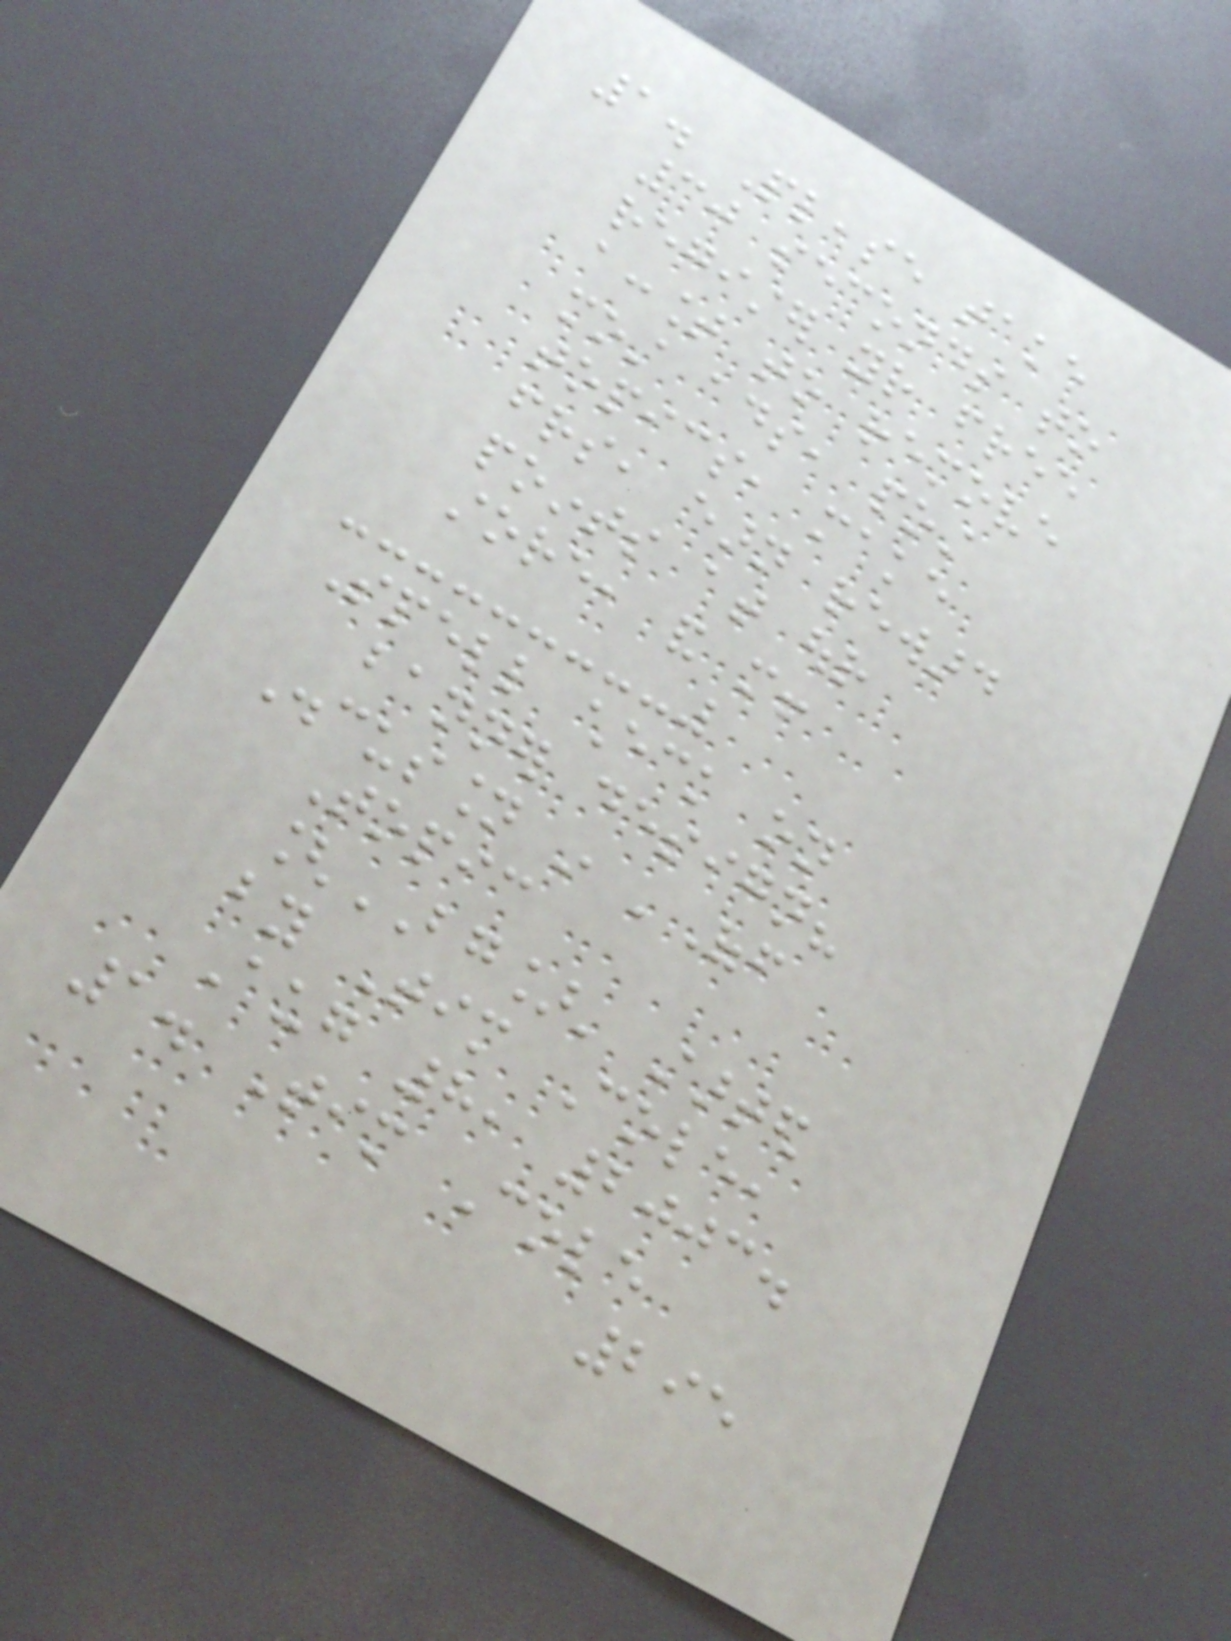1. Please take
30 seconds to
register your free
account to remove
most ads, post
topics, make
friends, earn reward
points at our
store, and more!
Spell check on
banner design?
Discussion in 'Off
Topic
[BG]' started
by Tim Cole,
Aug 8, 2003.
1. Tim Cole
295
